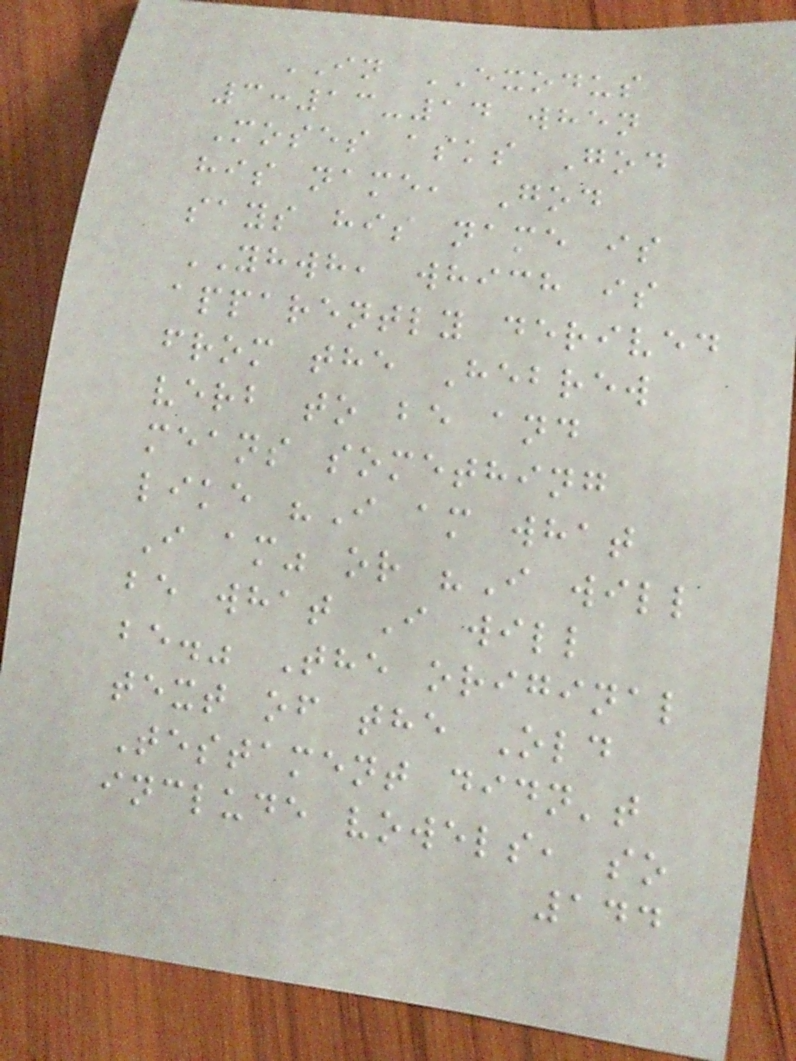IN EXODUS
3:13-14 when
Moses asks God
his name, God
says his name is
YHWH, which is
apparently derived
from the Hebrew
verb to be and
means something
like "I am what
I am" or "I will
be what I will
be." The original
text of the Old
Testament didn't
include vowels, so
144
